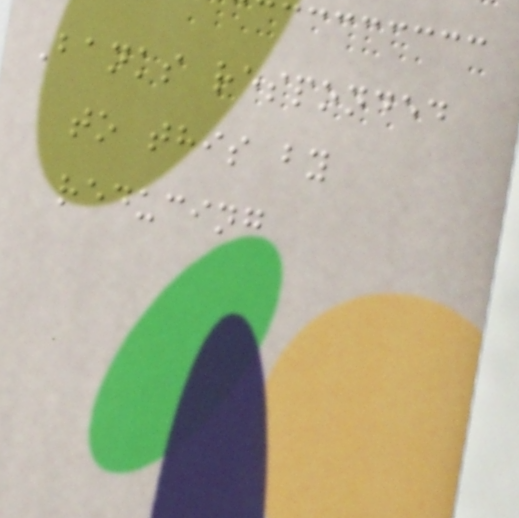Banks responded
to this by
reducing
